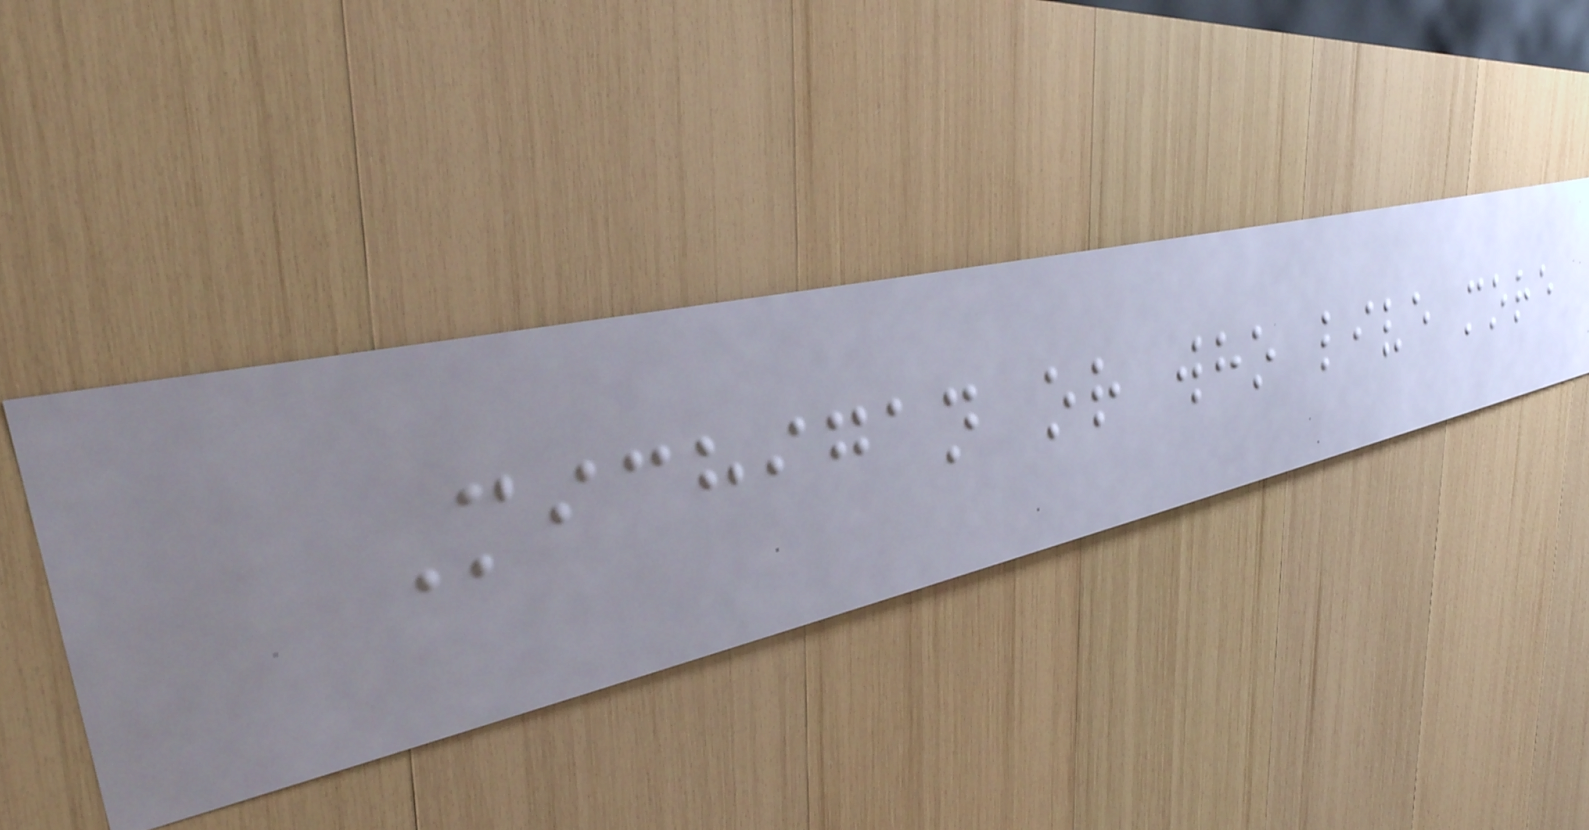Michigan or who live more
